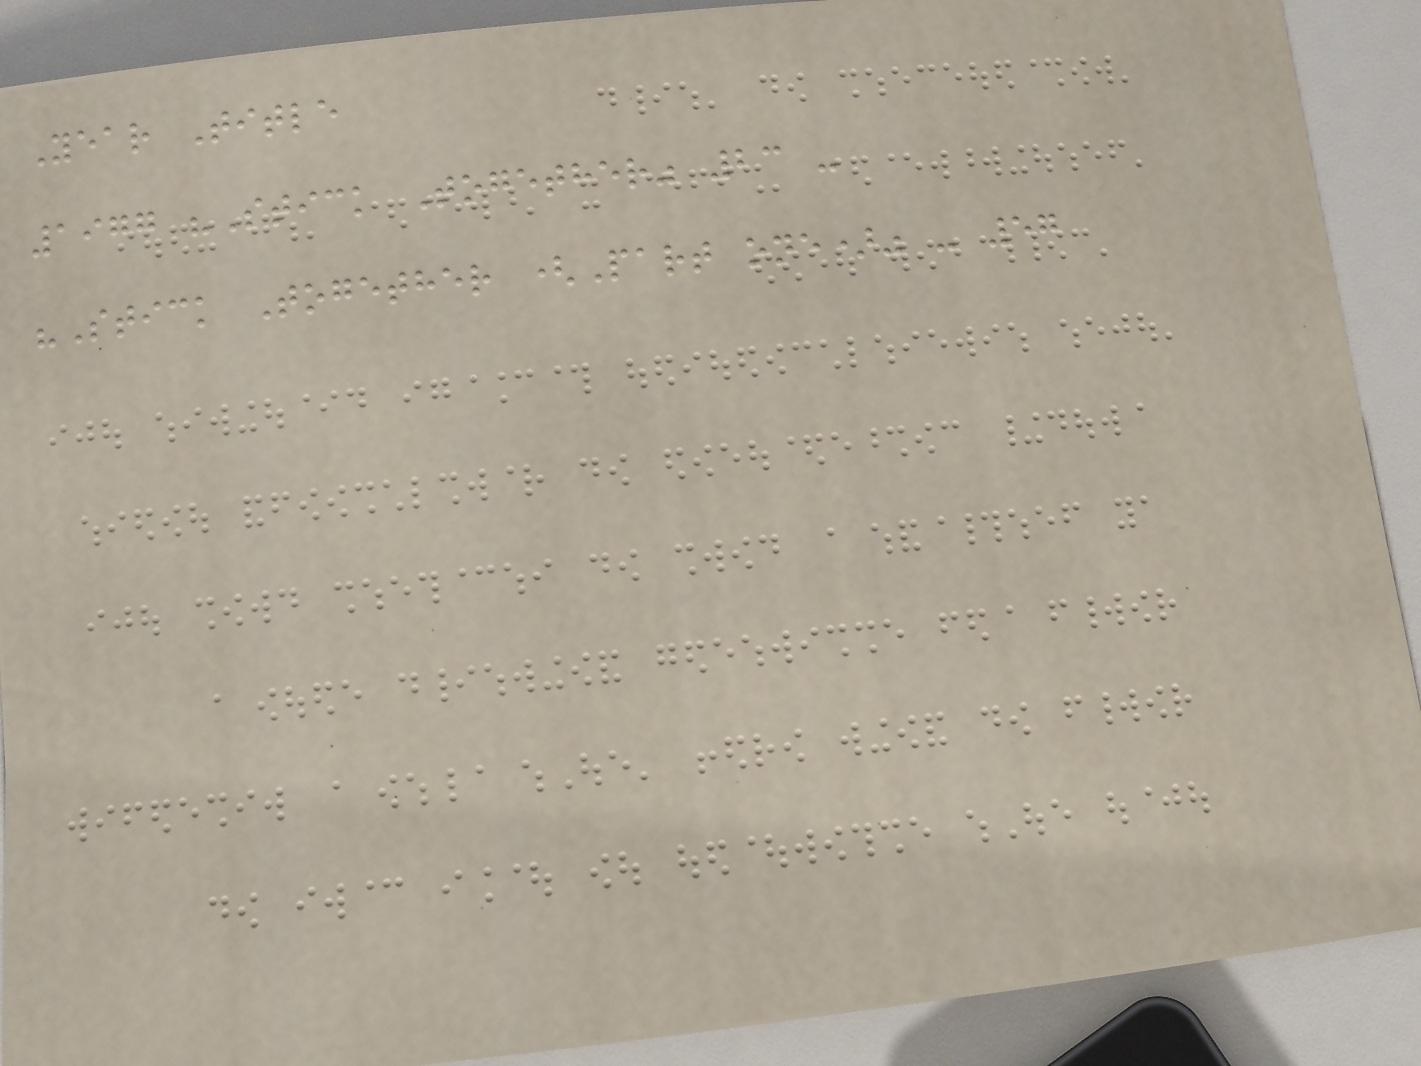Year Title
1977 "Stick Together" 23 -
"Stick Together (Part one)" - 57
